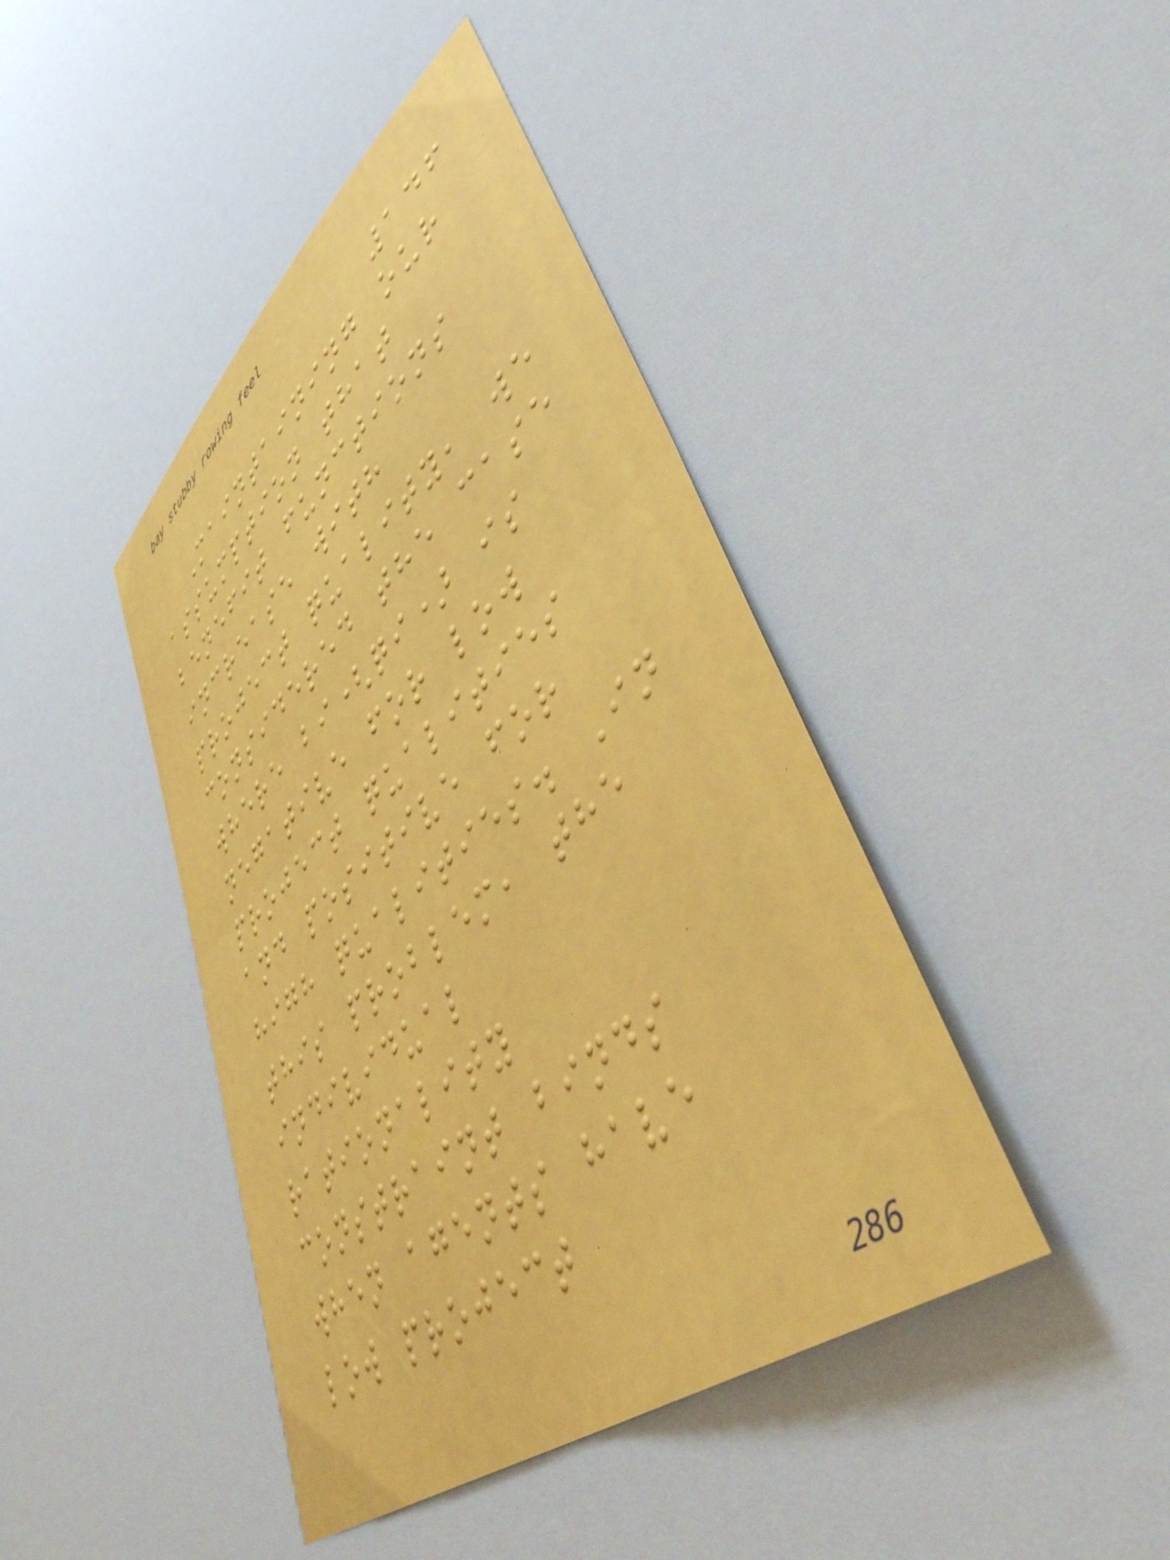146
Maintaining our
assumption that
benefit functions
increase with
project quality, we
considered the case
where bi(qi) is
negative for low
project qualities
and positive for
high qualities. In
this problem, the
individual
rationality
constraint binds
when agents have
low project
